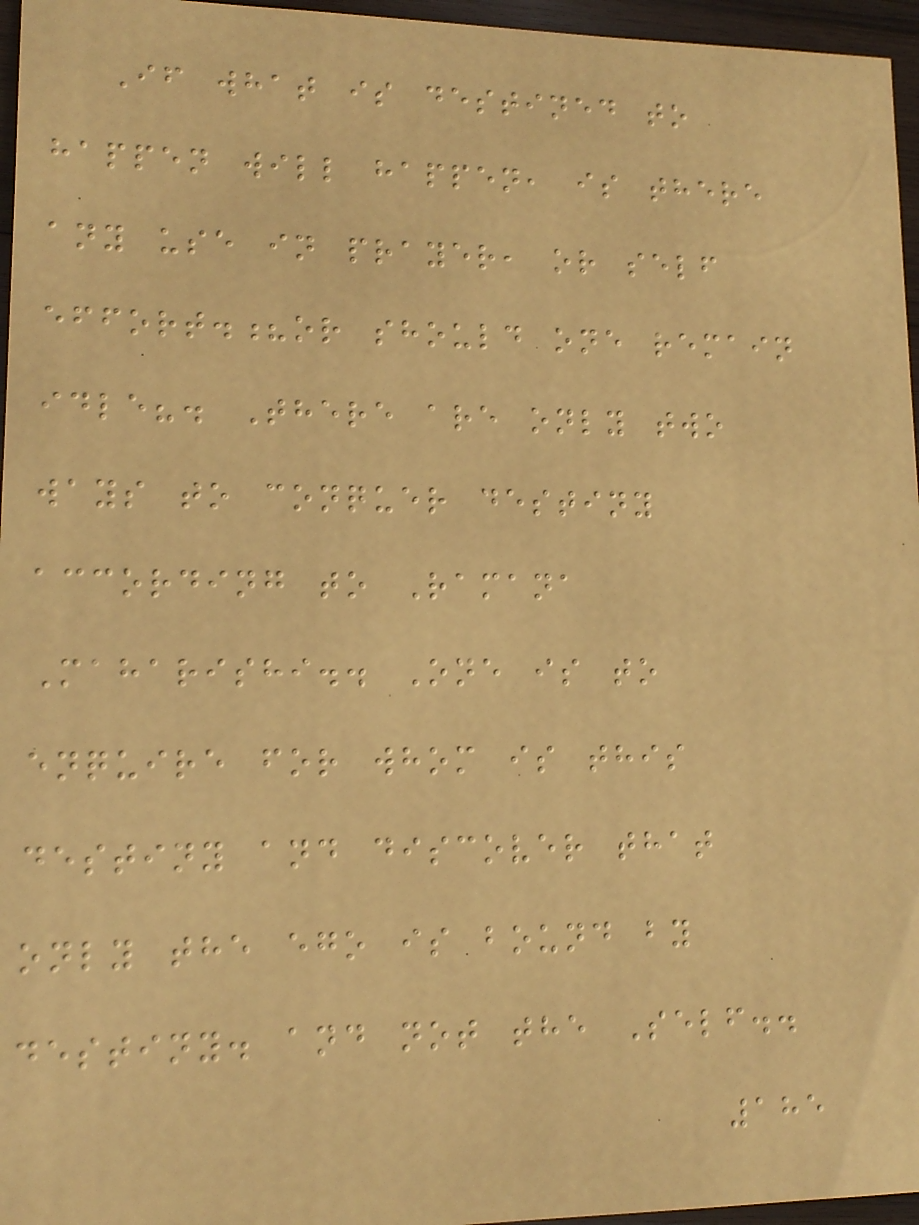If what is destined to
happen will happen, is there
any use in prayer, or self
effort.?or should one remain
idle?. There are only two
ways to conquer destiny
according to Ramana
Maharishi.. One is to
enquire for whom is this
destiny and discover that
only the ego is bound by
destiny. and not the Self..
185
